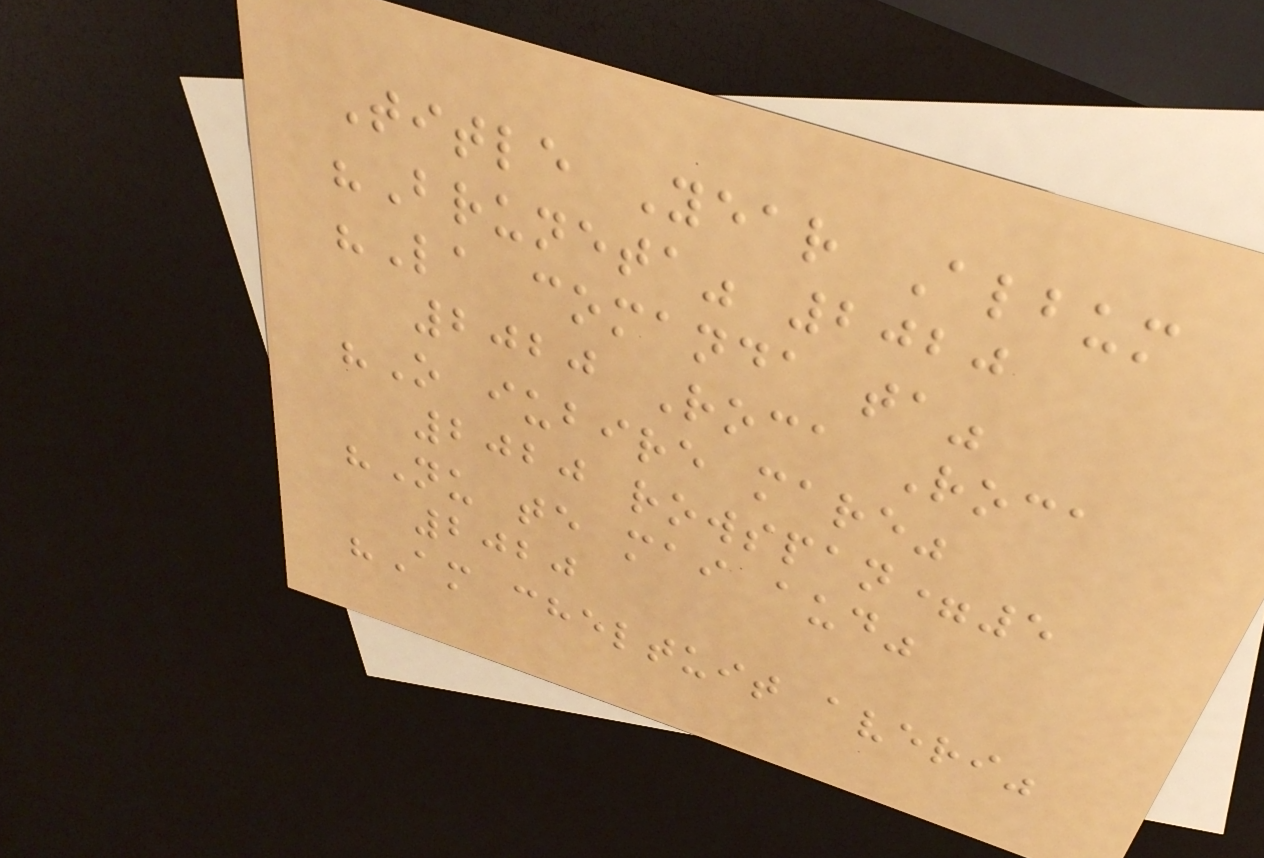Title Year Album
"Bruneta" 2020
"La comanda ta"
2020 Roca Roca
"O iubire mare"
2020 rowspan=5
"Nu te mai aud"
2020
"Am cheltuit averi"
